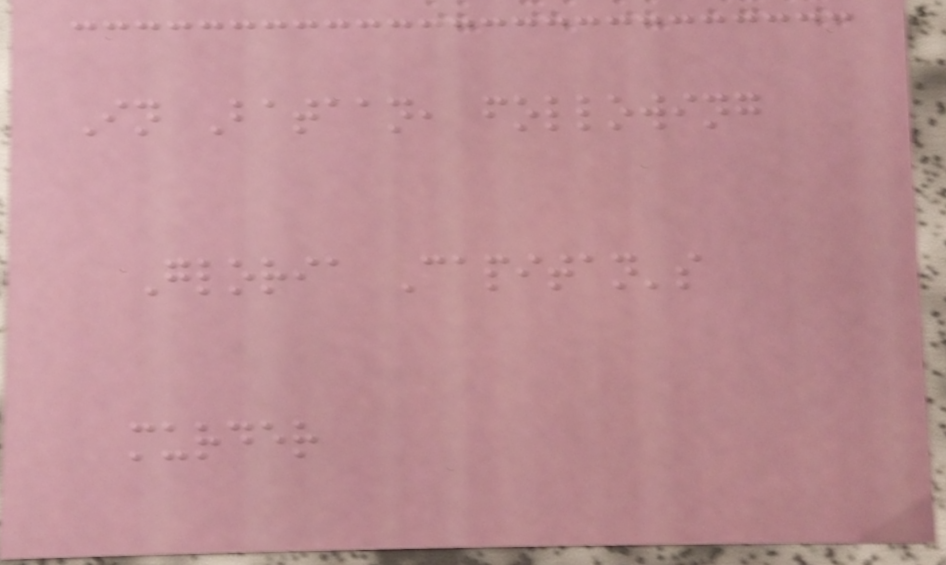In Bataan, following
Gloria Capitan's
murder
